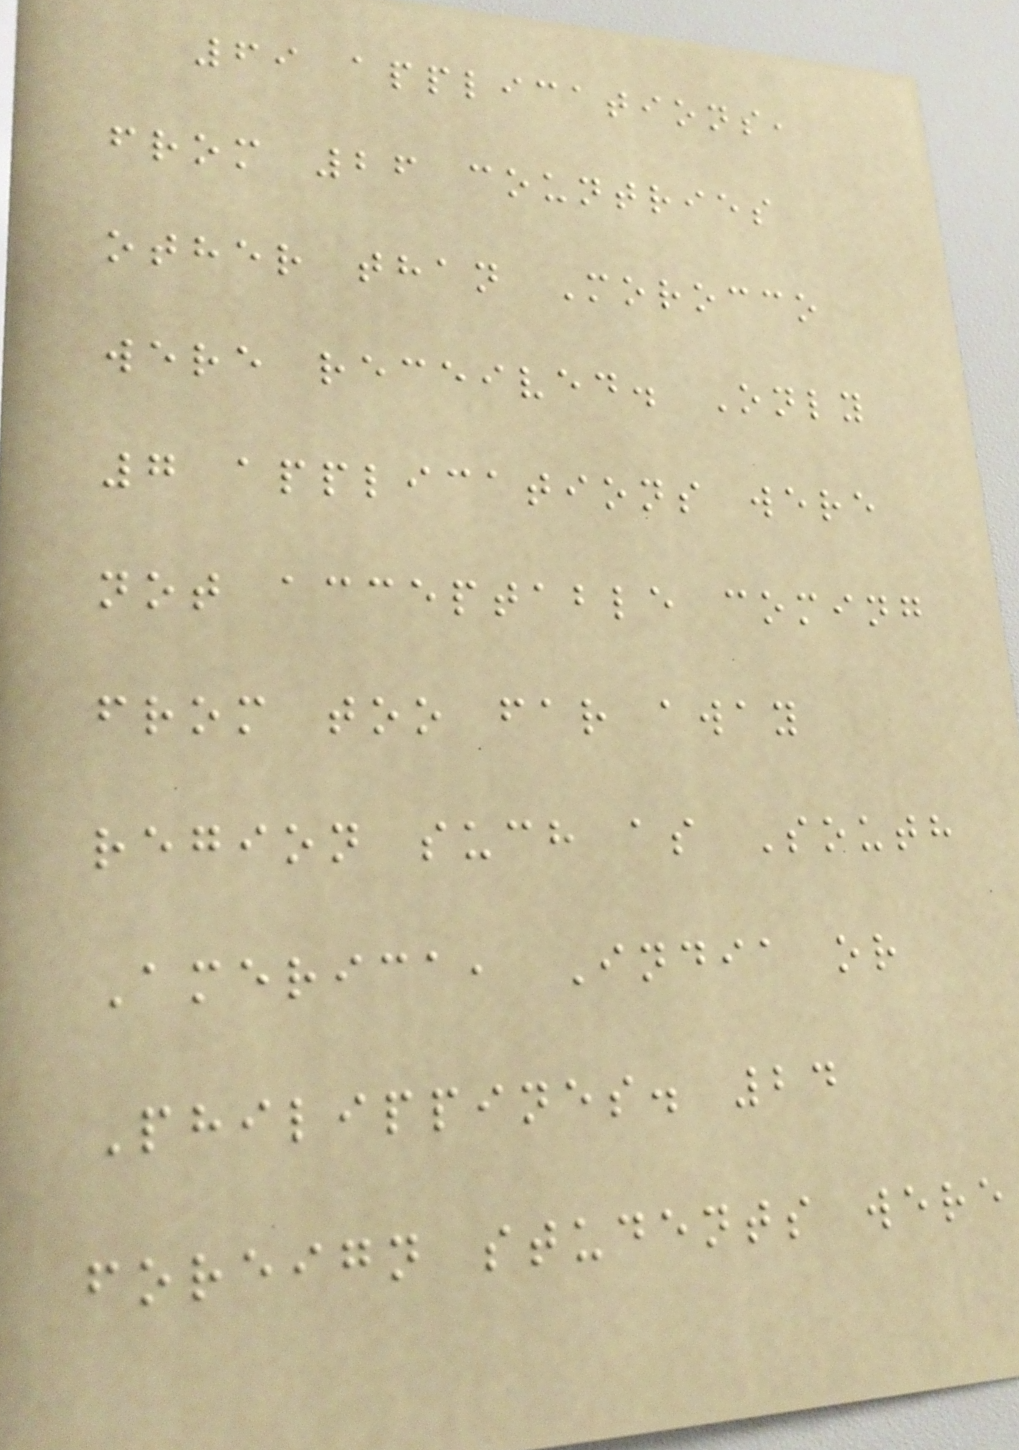69 applications,
from 26 countries
other than Morocco
were received. Only
7 applications were
not acceptable coming
from too far away
region such as South
America, India or
Philippines. 24
foreign students were
